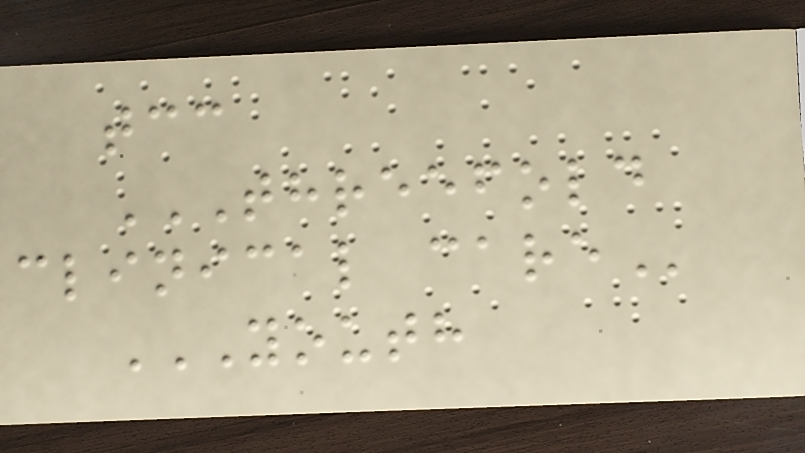tcc
THREEFOLD
CLINICAL CARE
YOUTH
